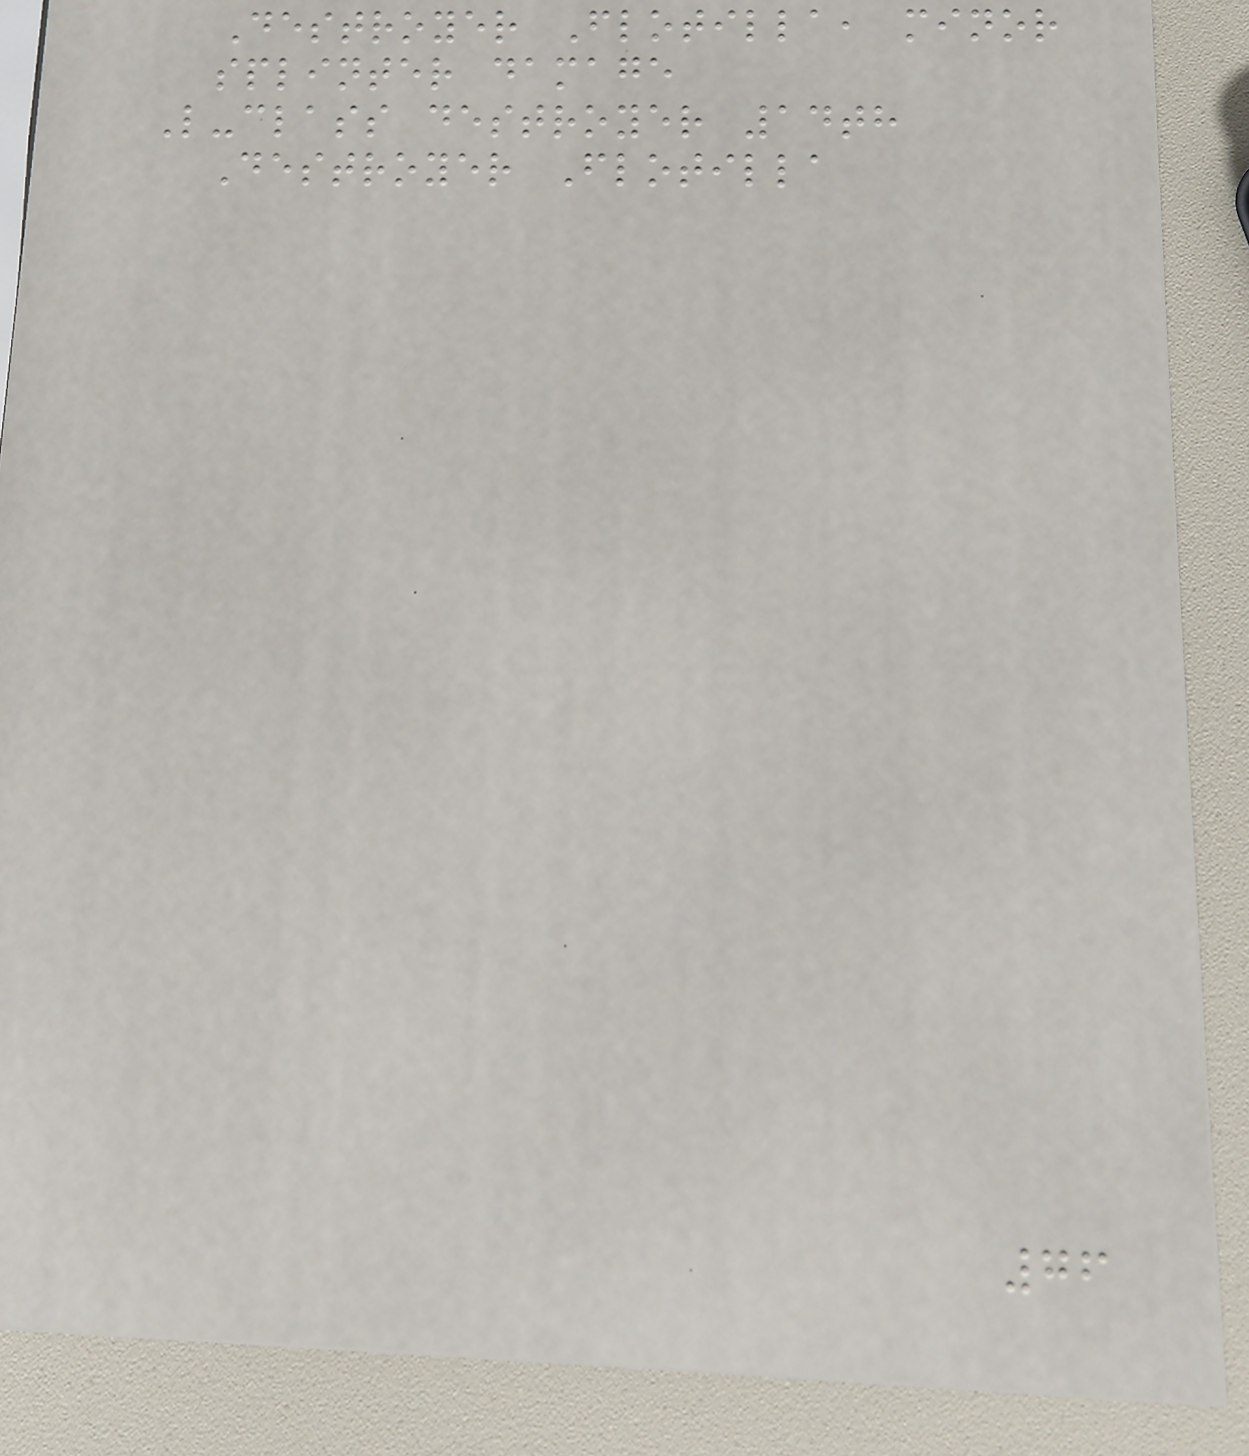Destroyer Flotilla, minor
splinter damage
L-class destroyer 14th
Destroyer Flotilla
76
